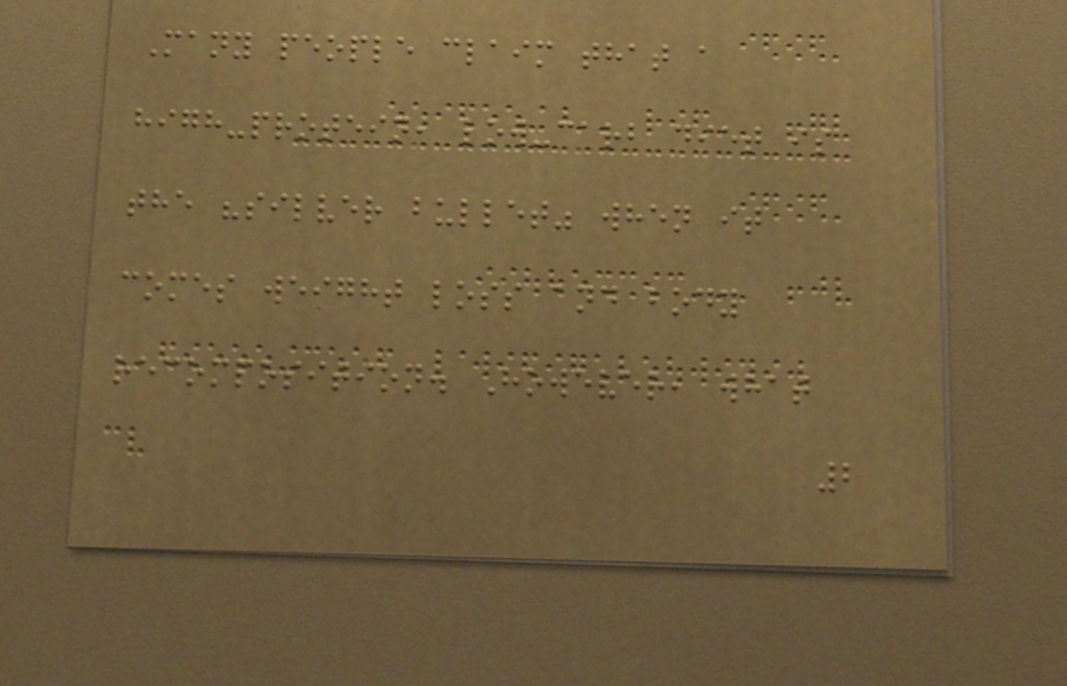Many people claim that a
high-protein, low-carb diet is
the "silver bullet" when it
comes weight loss and body
recomposition. However, what
2
